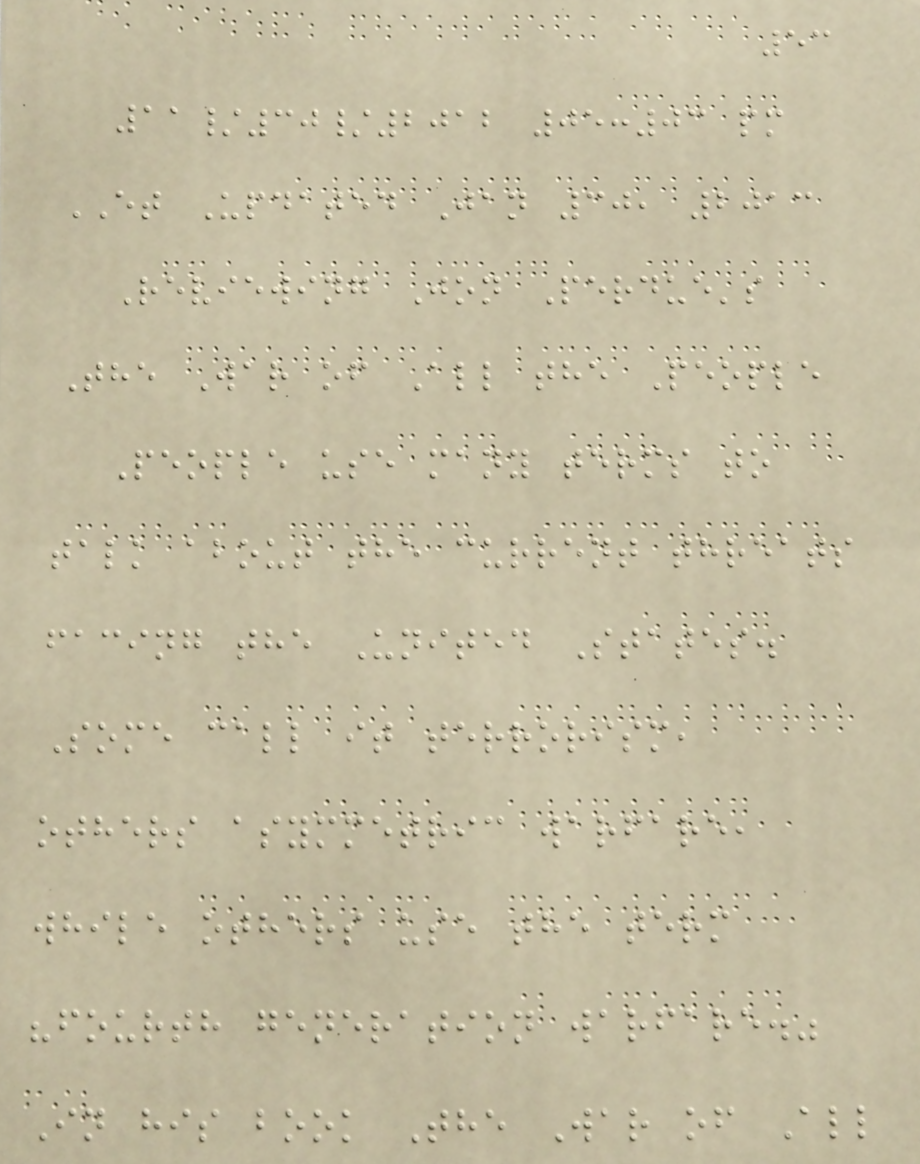53
11/30/2012 05:03 pm
ET Updated Jan 30, 2013
Reviewing Jon Perdue's
The War of All the People
People use many terms to
talk about the current threats
facing the United States.
Some call it terrorism,
others asymmetric warfare,
while others use the term
"fourth generation warfare."
In his book The War of All
